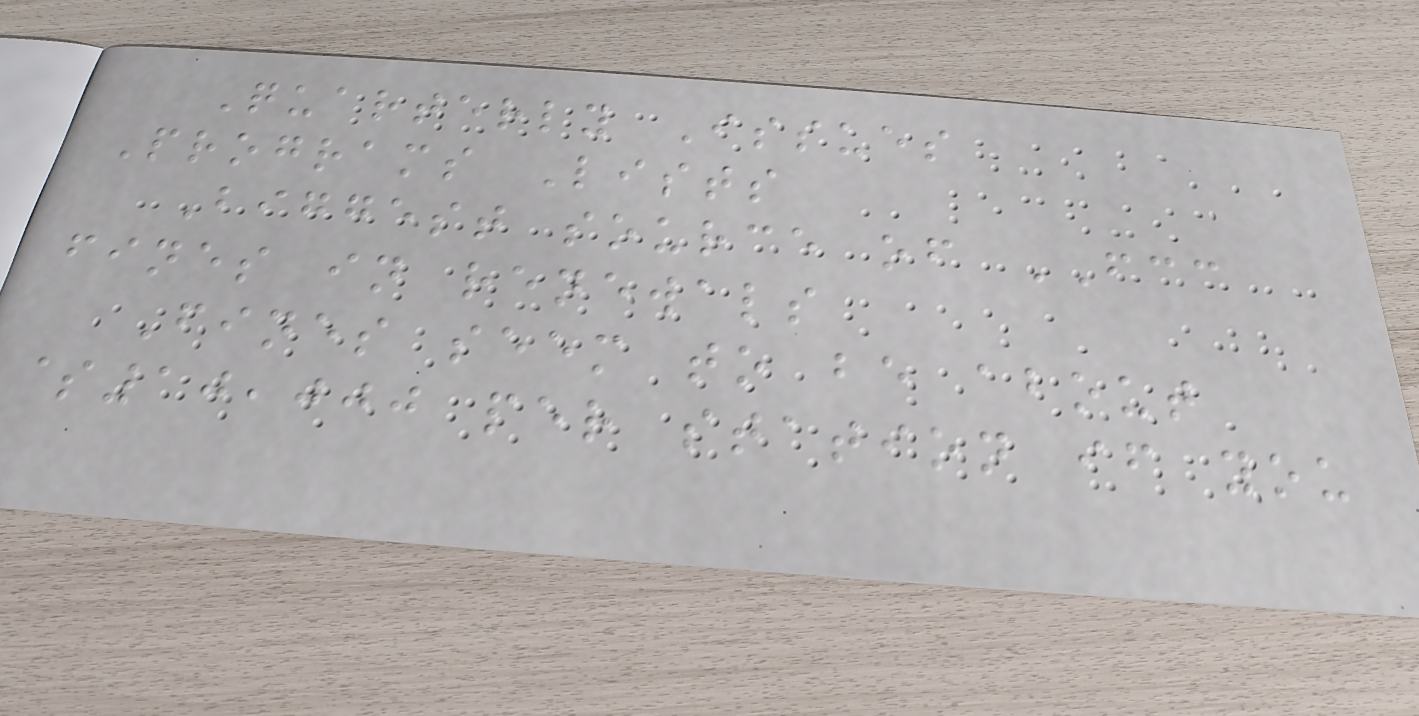Quarterly Issues
Programs Lists
Biggest source of FCC
fines in renewals
Fines seem to be about
$10,000 per station if you
